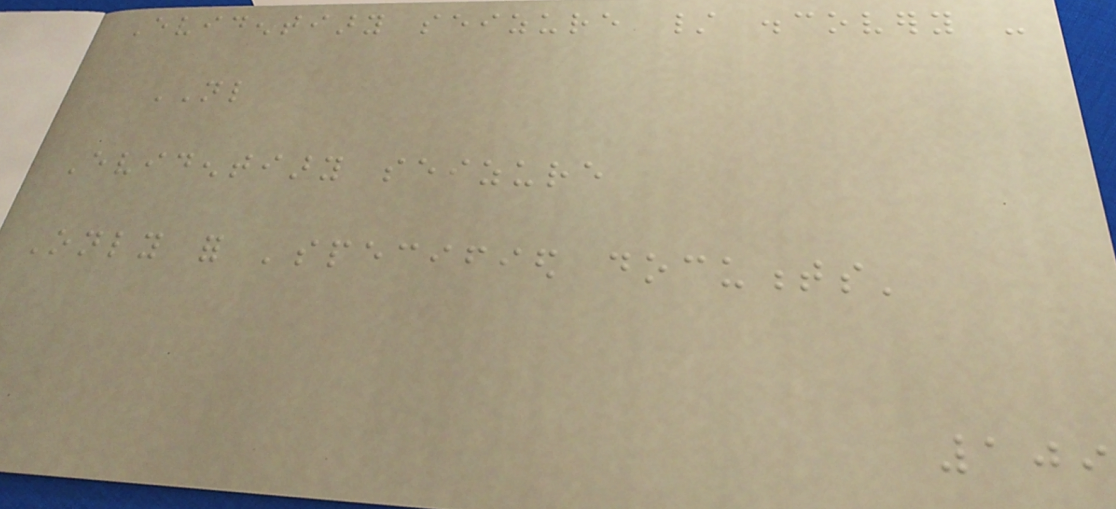Evidentiary seizure / discovery -
NL
Evidentiary seizure
Only for 'specified documents'
109
